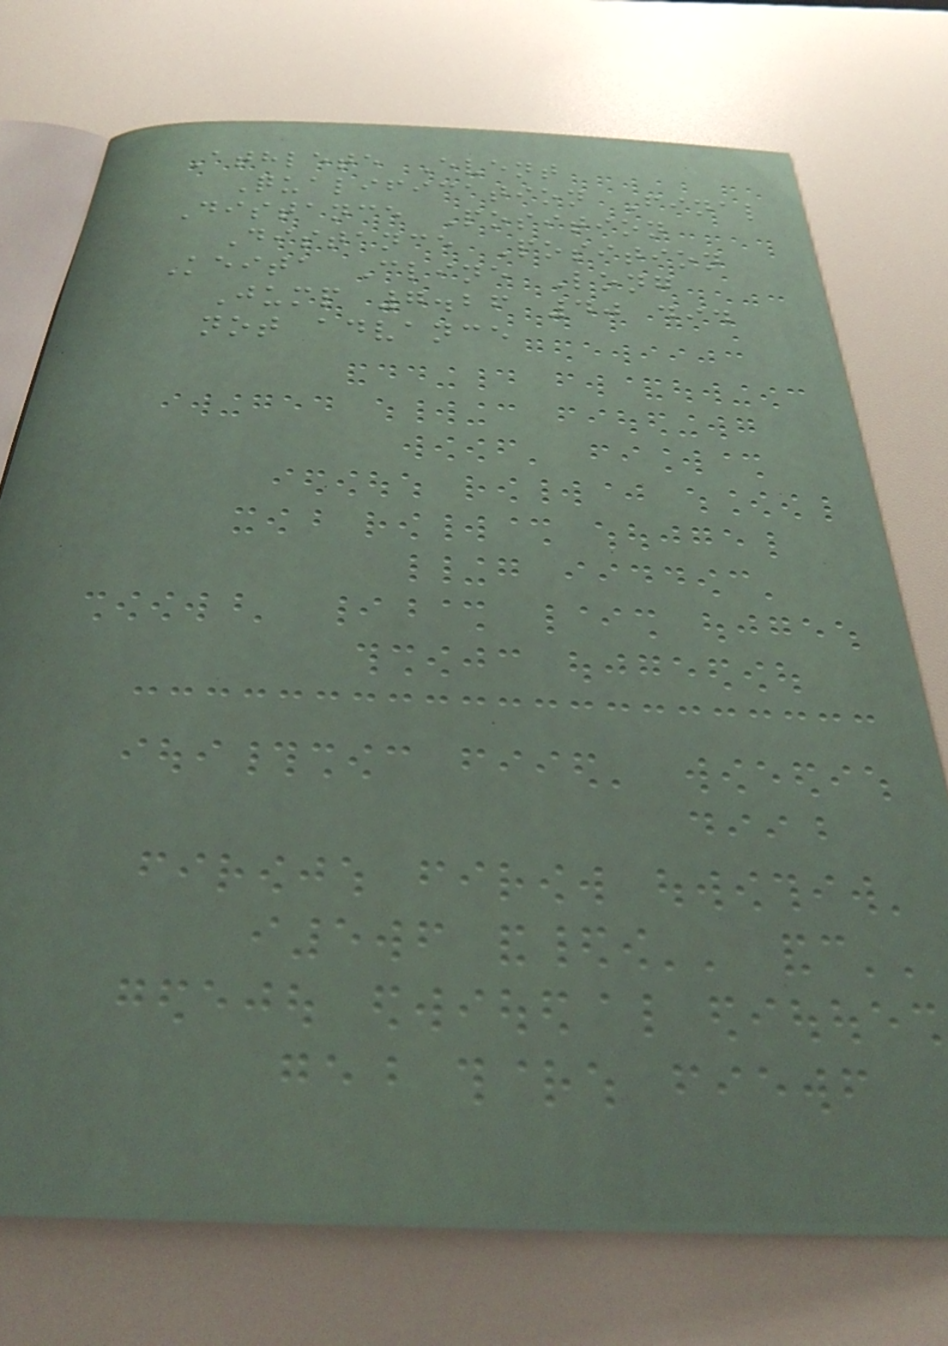Athlete Event
Qualification Final
Distance Position
Distance Position
Keita Cline Long
Jump 7.26 40 did
not advance
